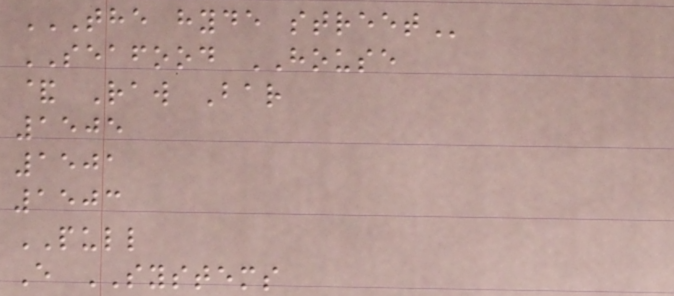THE HYDE STREET
SEAFOOD HOUSE
& Raw Bar
1505
1501
1503
PULL
E SYSTEMS
